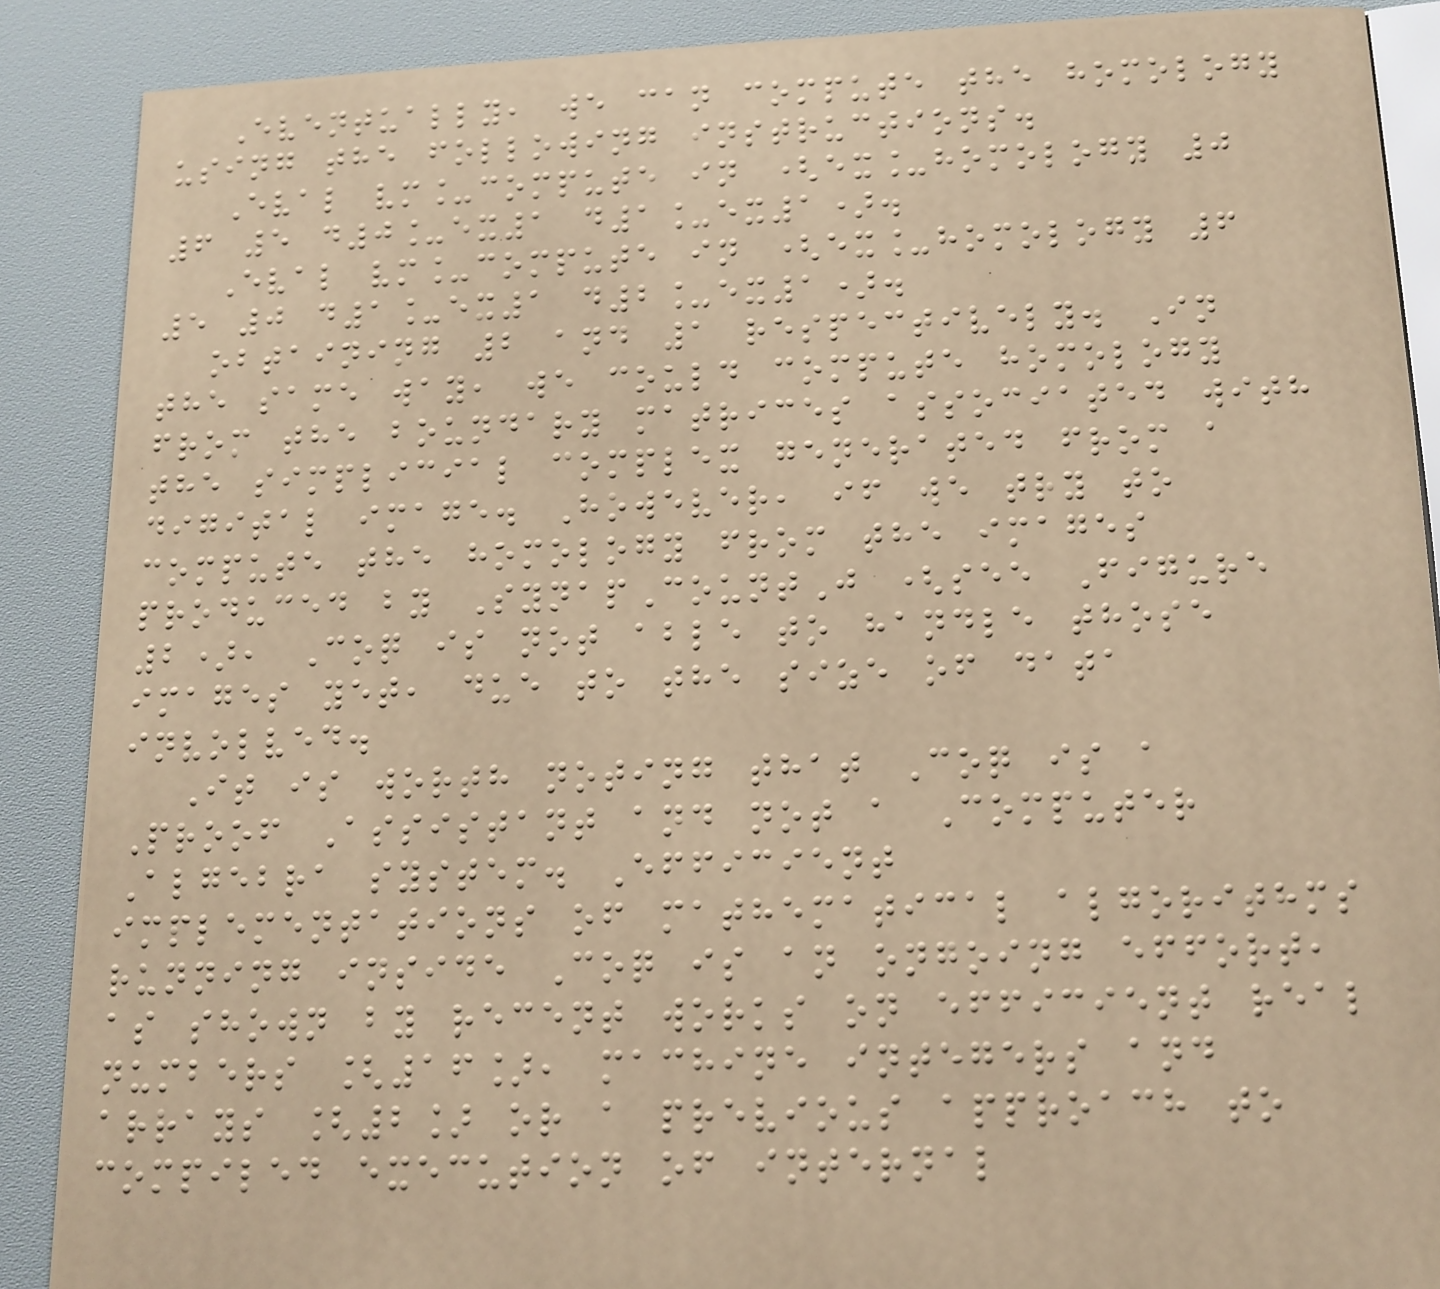Eventually, we can compute the homology
using the following instructions.
Eval vm_compute in (ex_homology 0
6 5 d0_ex1 d1_ex1).
Eval vm_compute in (ex_homology 6
5 0 d1_ex1 d2_ex1).
obtaining 2 and 1 respectively. In
the same way, we could compute homology
from the boundary matrices associated with
the simplicial complex generated from a
digital image. However, if we try to
compute the homology from the images
produced by SynapCountJ (see Figure
2), Coq is not able to handle those
images yet, due to the size of data
involved.
It is worth noting that Coq is a
Proof Assistant and not a Computer
Algebra system. Efficient
implementations of mathematical algorithms
running inside Coq is an ongoing effort,
as shown by recent works on efficient real
numbers [16], machine integers and
arrays [2] or a previous approach to
compiled execution of internal
